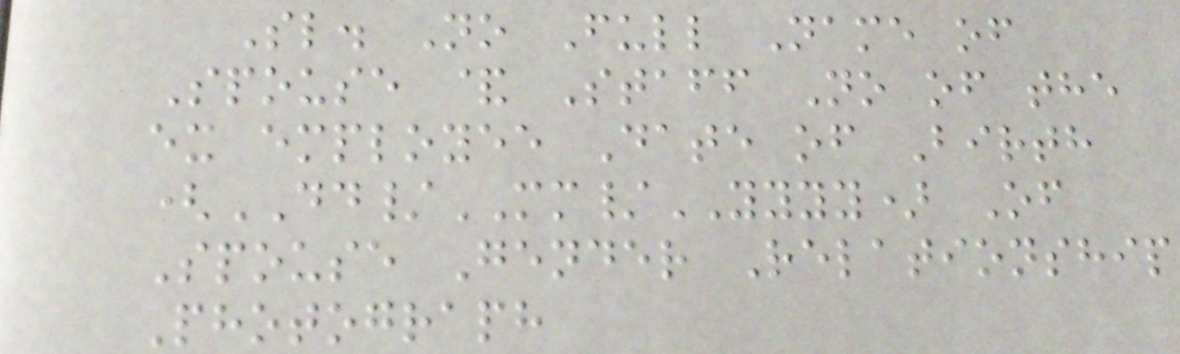Sl. No Full Name of
Spouse & Staff No of the
ex employee Date of Birth
(DD/MM/YYYY) Of
Spouse Gender Relationship
Photograph
